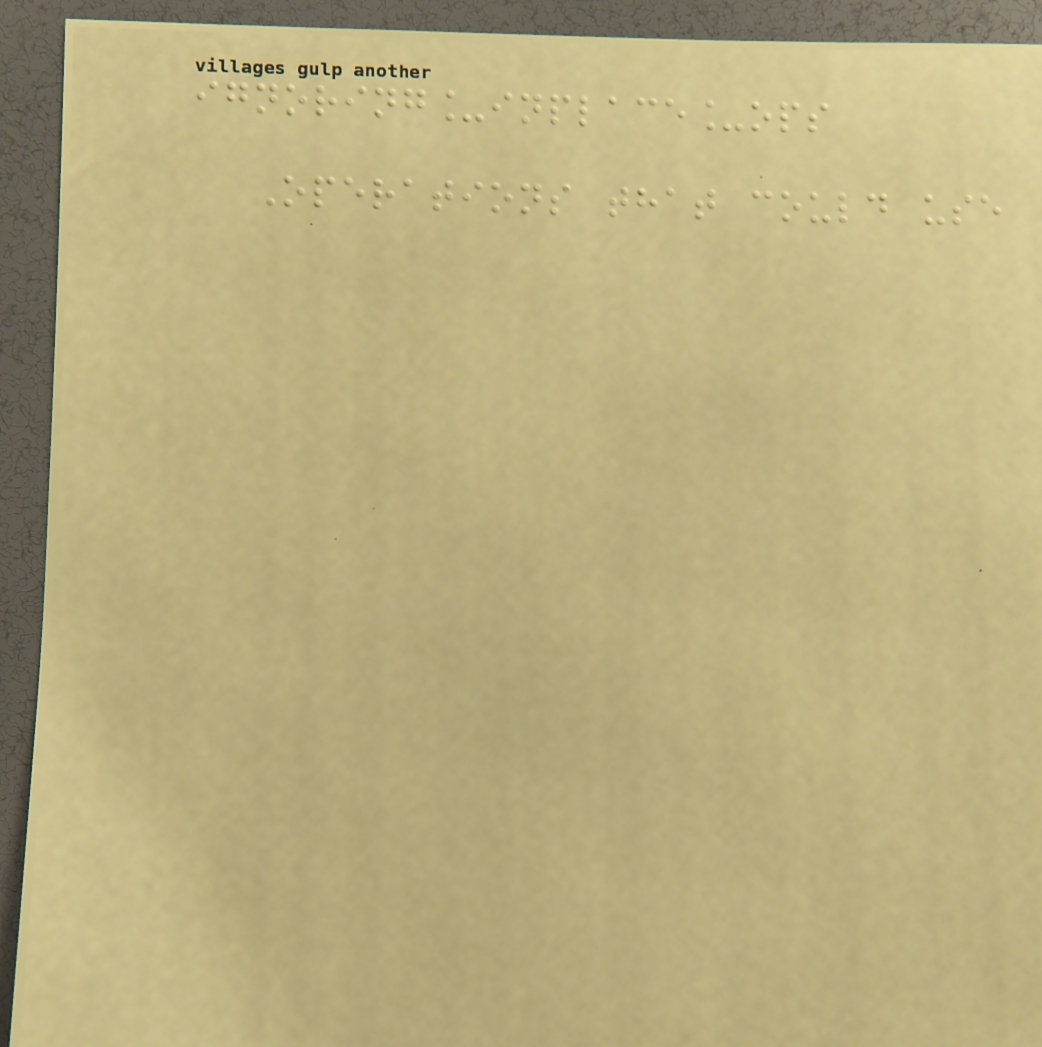ignoring_inplace_ops
Operations that could use
